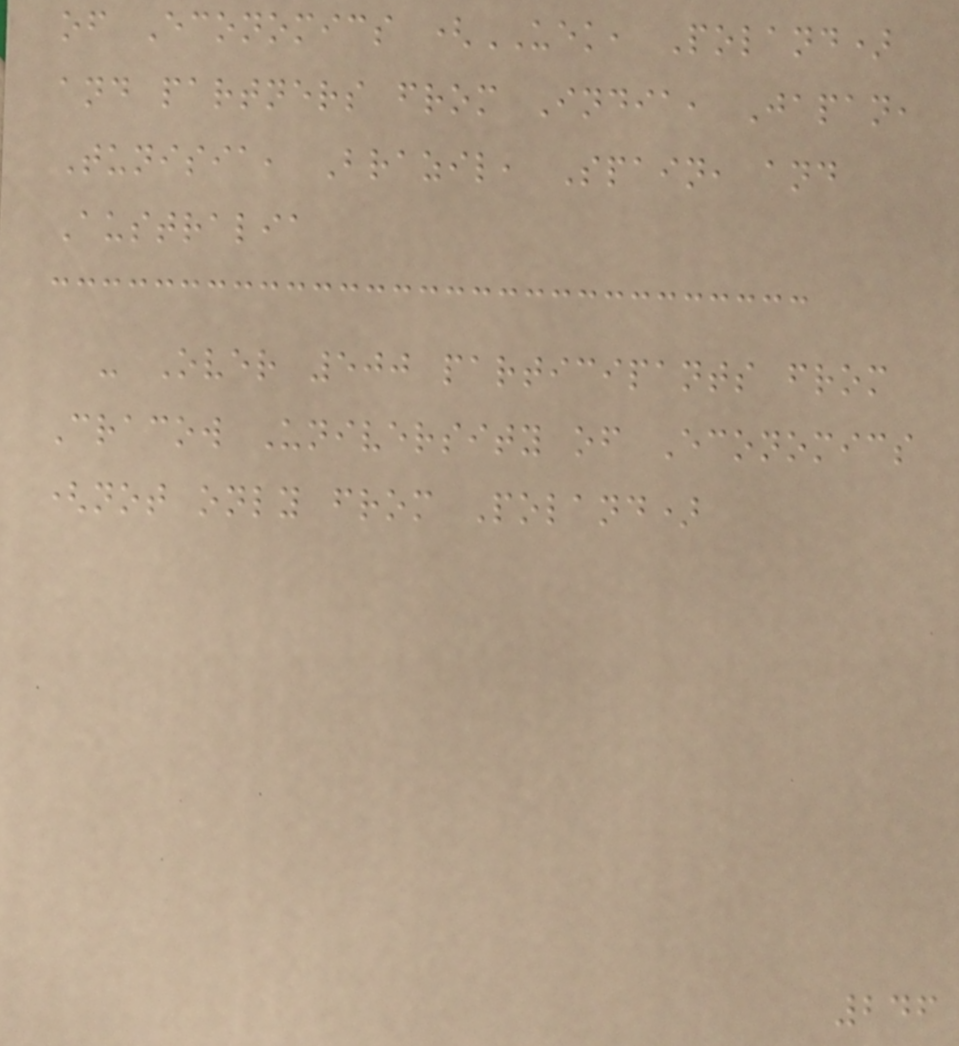of Economics (UEK, Poland)
and partners from India, Japan,
Tunisia, Brazil, Spain, and
Australia
- Over 500 participants from
Cracow University of Economics
(not only from Poland)
246
